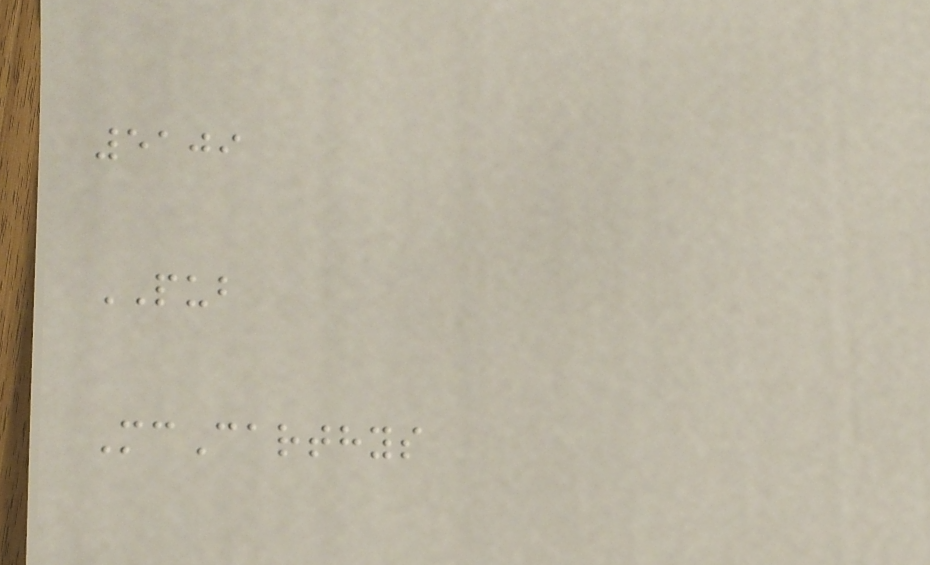5109
PUB
McCarthys
